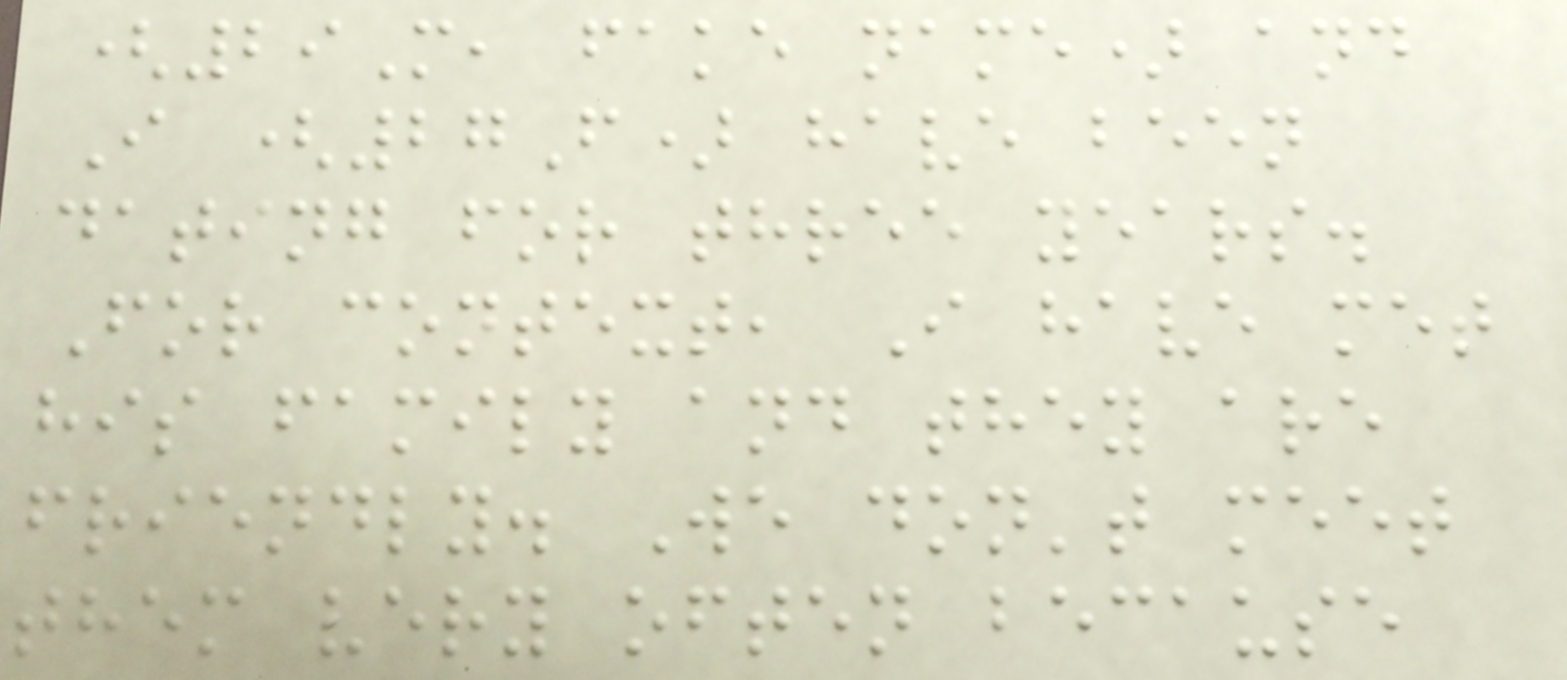(29M, fake name) and
I (27F) have been
dating for three years.
For context, I have met
his family and they are
friendly. We don't meet
them very often because
